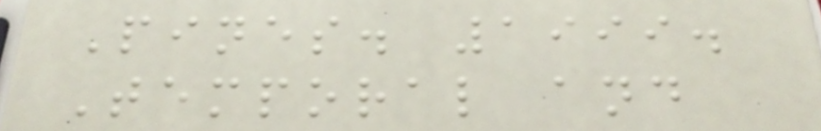Pines. 1999.
Temporal and
